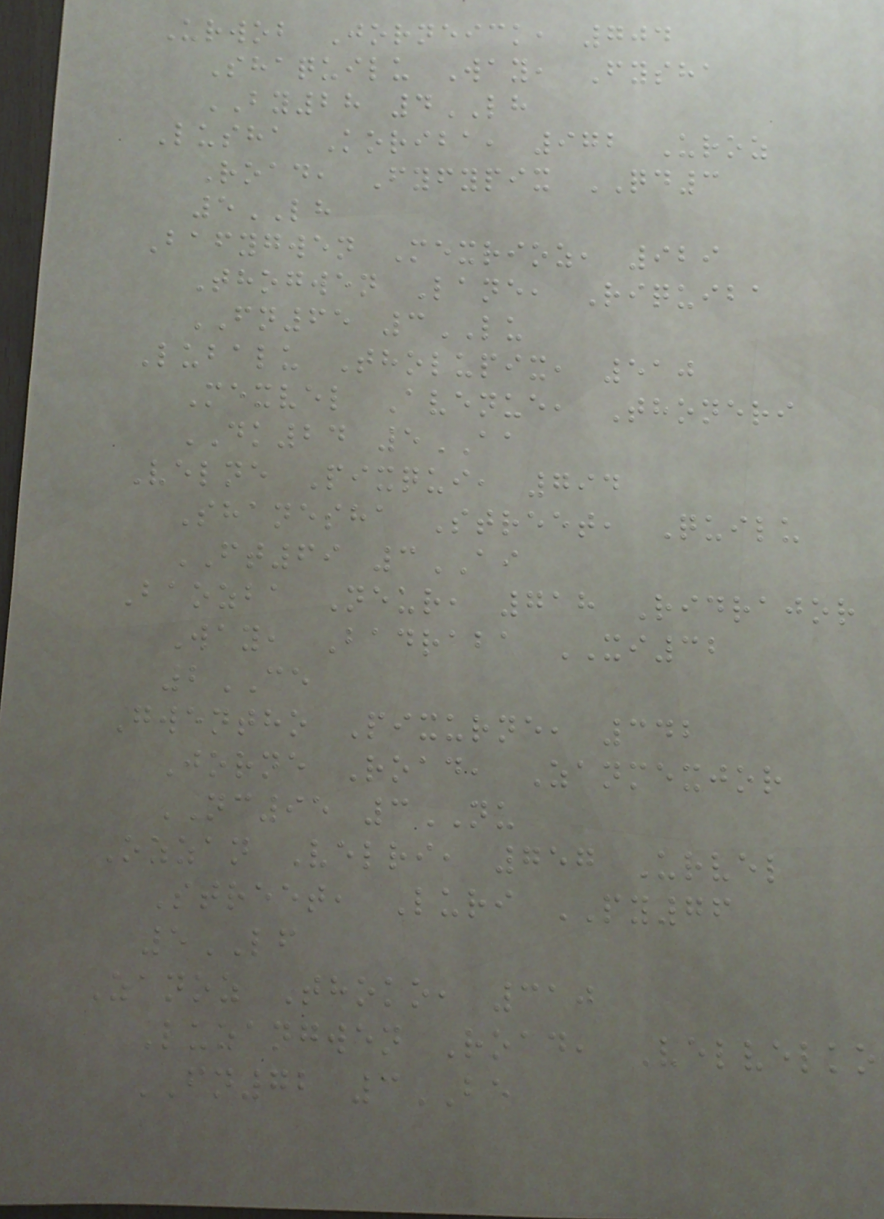Urwob Jorneick, 704
Shaquilu Way, Fysha
BY28 4LH
Lusha Koriba, 972 Uroz
Road, Fyfypix QD3
5LH
Bafygwen Mexrioz, 929
Thogwen Lane, Riquiba
FN65 3LU
Lubalu Tholupix, 510
Mexvel Avenue, Thoneri
DK24 5AA
Velne Pixqui, 794
Shanesha Street, Quilu
FT69 3AI
Baozba Neur, 718 Ridrajor
Way, Badraba XI32
2CE
Gwentho Pixurne, 342
Jorne Road, Zanmexjor
NC95 3NU
Ozzan Velri, 757 Urvel
Street, Luri PY76
5LF
Zanoz Thoko, 310
Luzangwen Road, Velvelko
FN72 3BE
